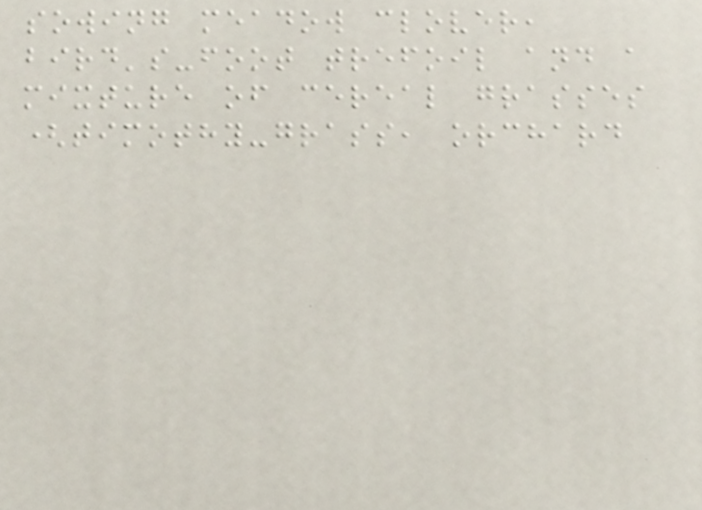sowing meadow clover,
bird's-foot trefoil and a
mixture of cereal grasses
(timothy-grass, orchard
